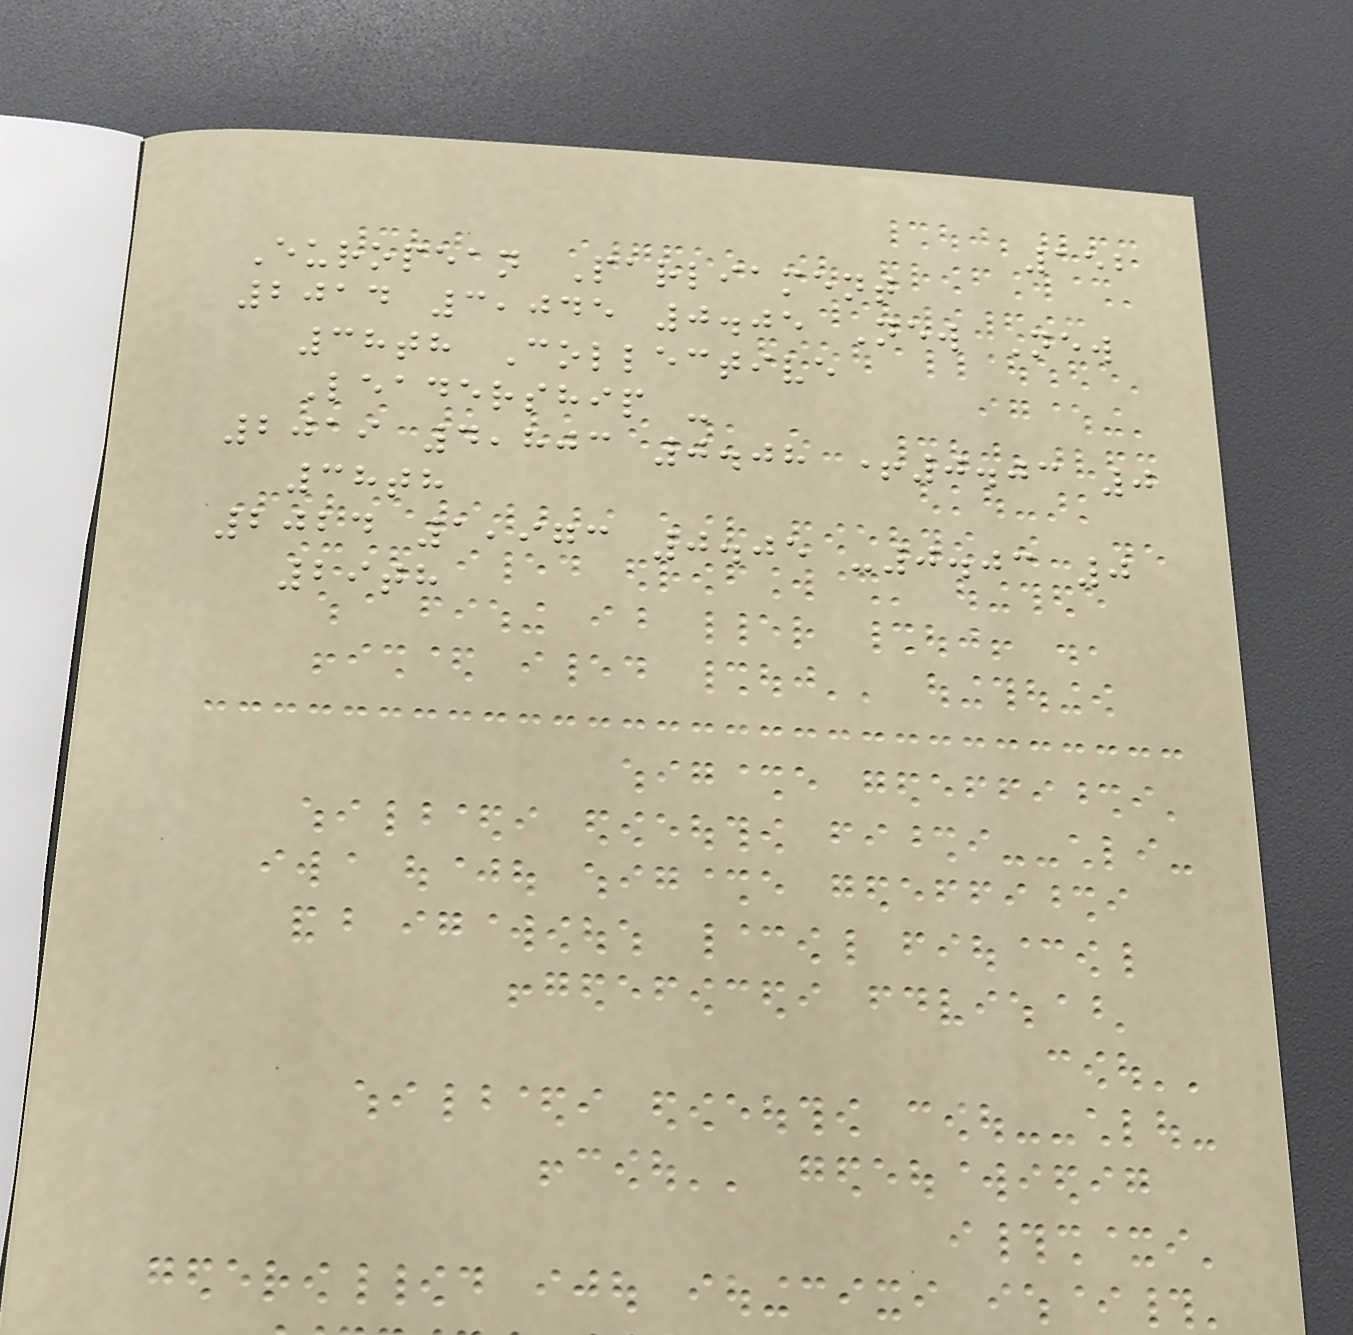152
European Parliament
2014 3,045 0.05 New New
38th Collective
Leadership -
2019 4,803 0.08 +0.03 0
38th
2024 1,973 0.05 -0.03 0
29th
